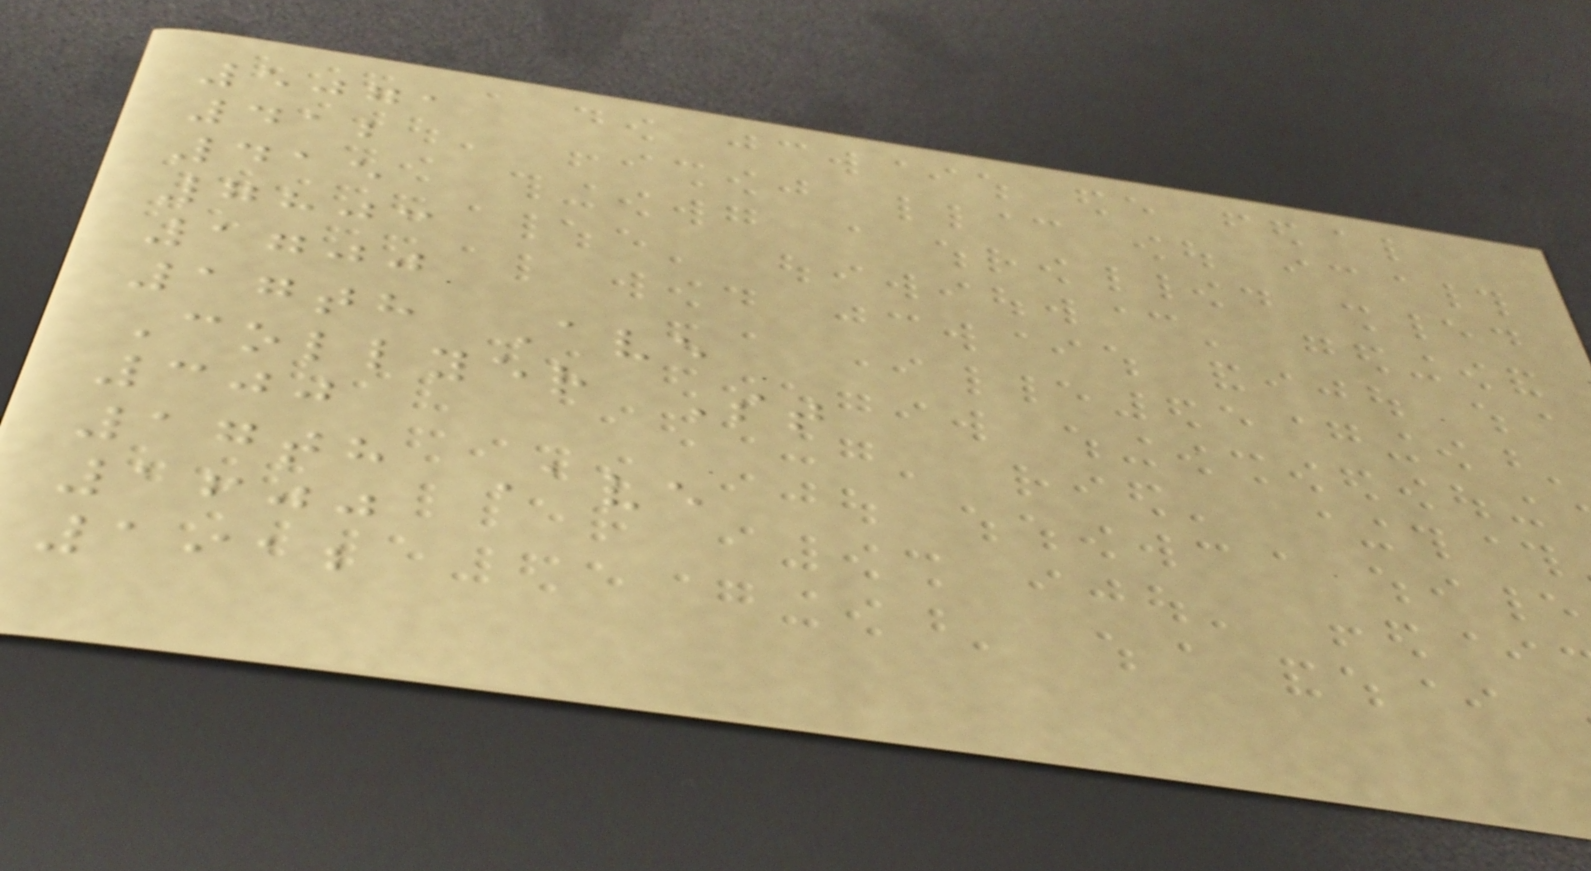5071
412
415
7803
1700
17th Ave
Collyer St
300
17th Ave
1600
1912
